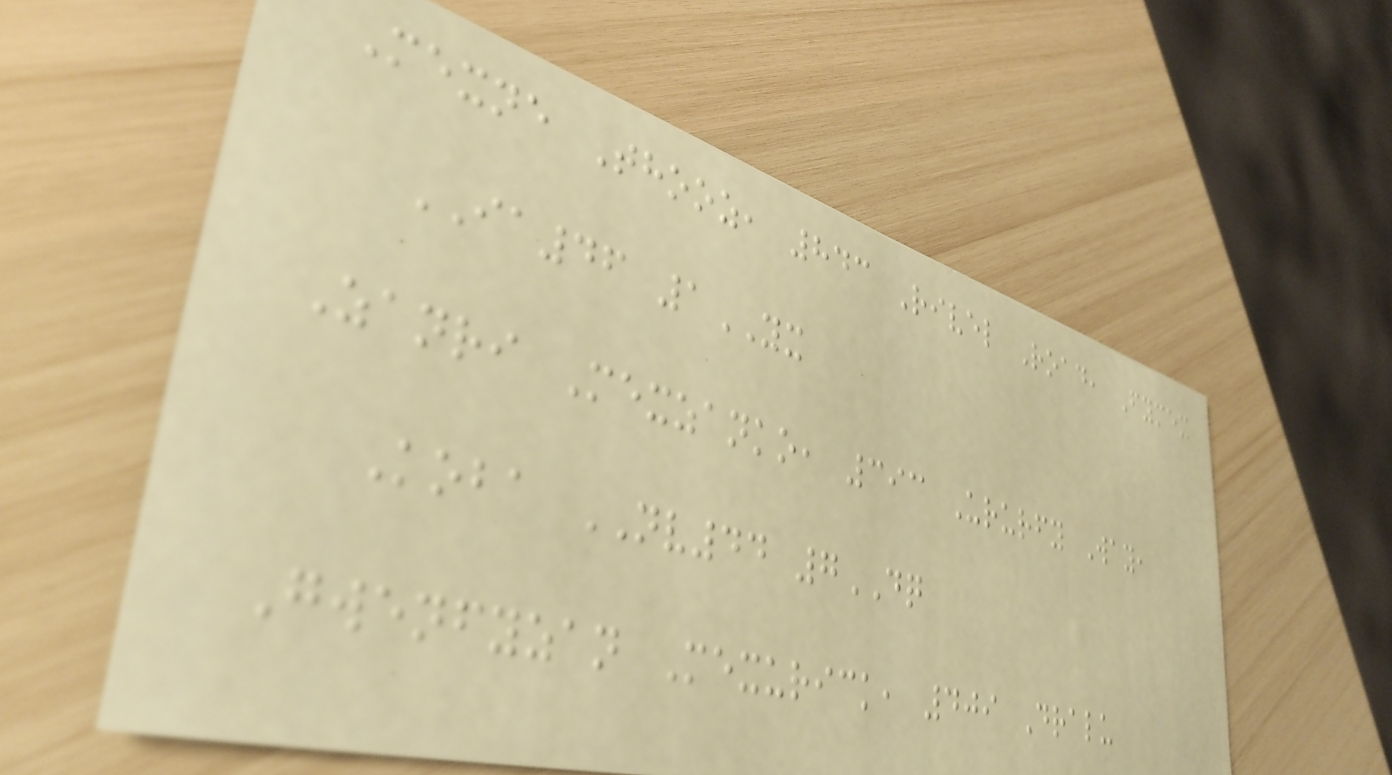Mexne Thooz, 843 Rivel Road, Fymex
IA46 1YX
Zanri Mexzanko, 393 Ururfy Way,
Koba NV44 7DQ
Gwenfyzan Mexurick, 409 Dralu
